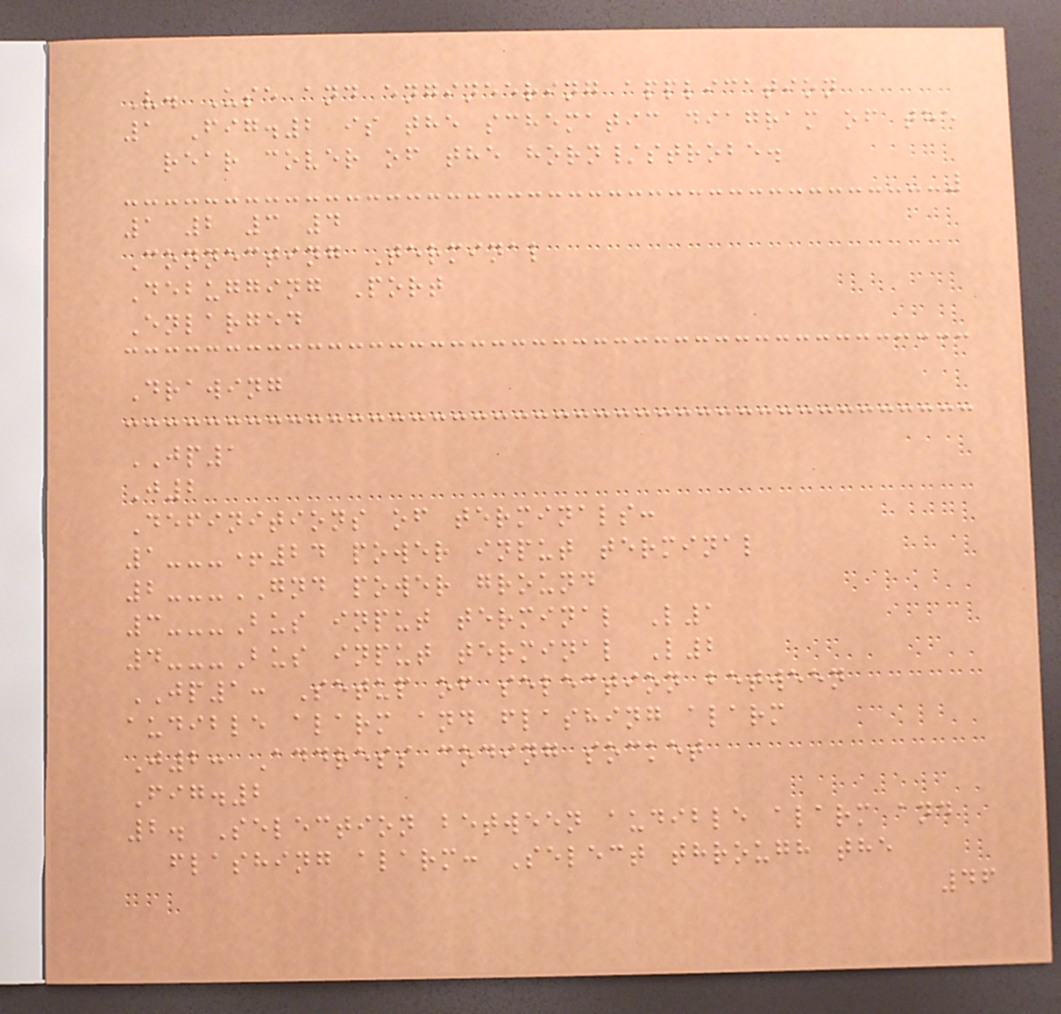V. Use and engineering application
1 Fig.2 is the schematic diagram of the
rear cover of the horn/strobe.
1 2 3 4
Connecting Terminal
Debugging Port
Enlarged
Drawing
JP1
J2
Definitions of terminals:
1---+24 power input terminal
2---GND power ground
3---Bus input terminal L1
4---Bus input terminal L2
JP1: Setup of selection between
audible alarm and flashing alarm
J2: Address coding socket
Fig.2
2. Selection between audible alarm and
flashing alarm: Select through the
46
